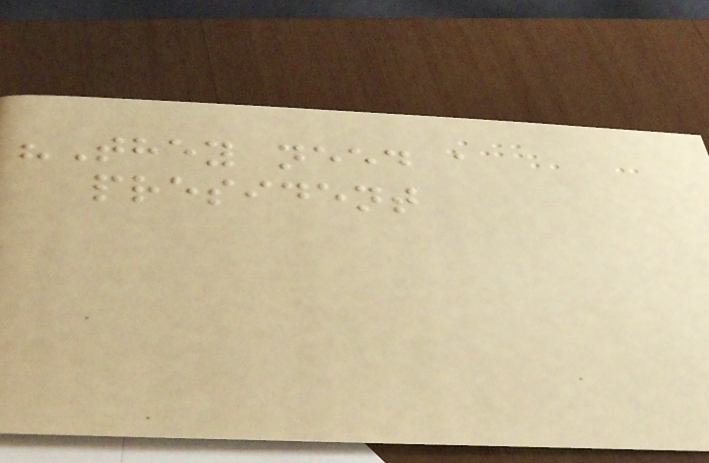"They need a
president
